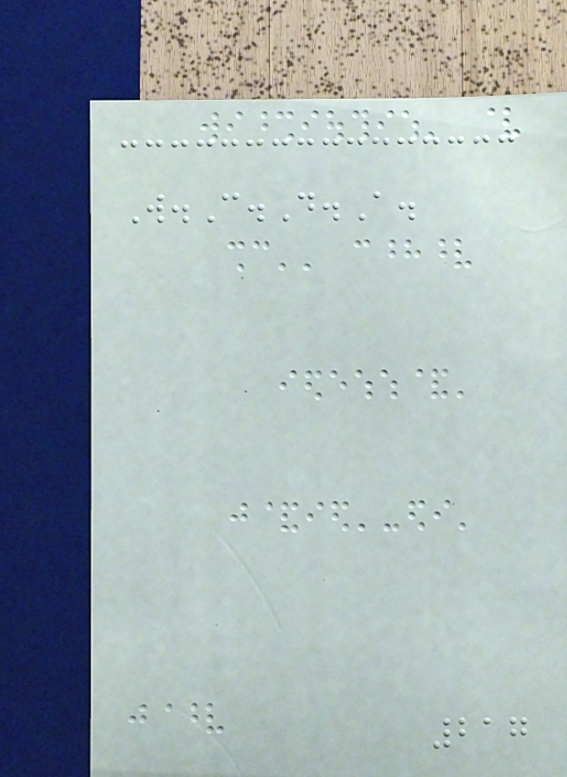W.C.D.A.
217
